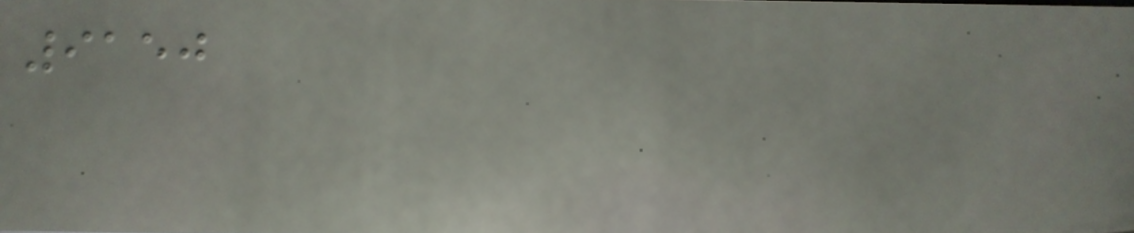9150
